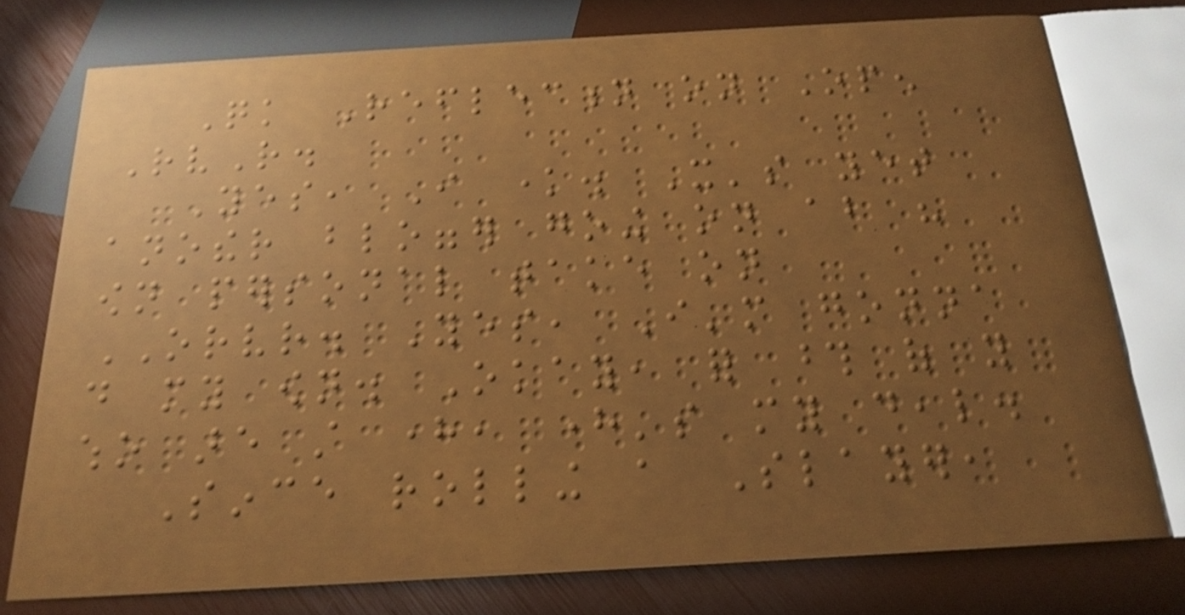Quick Reflection on Open
RvR.
Yes, I know. It's yet
another blogger going on about his
own personal take on
ORVR. Yes, I'm gonna
do my own. Okay, for those of you
who are still here, here's my deal.
Since rolling a Slayer,
